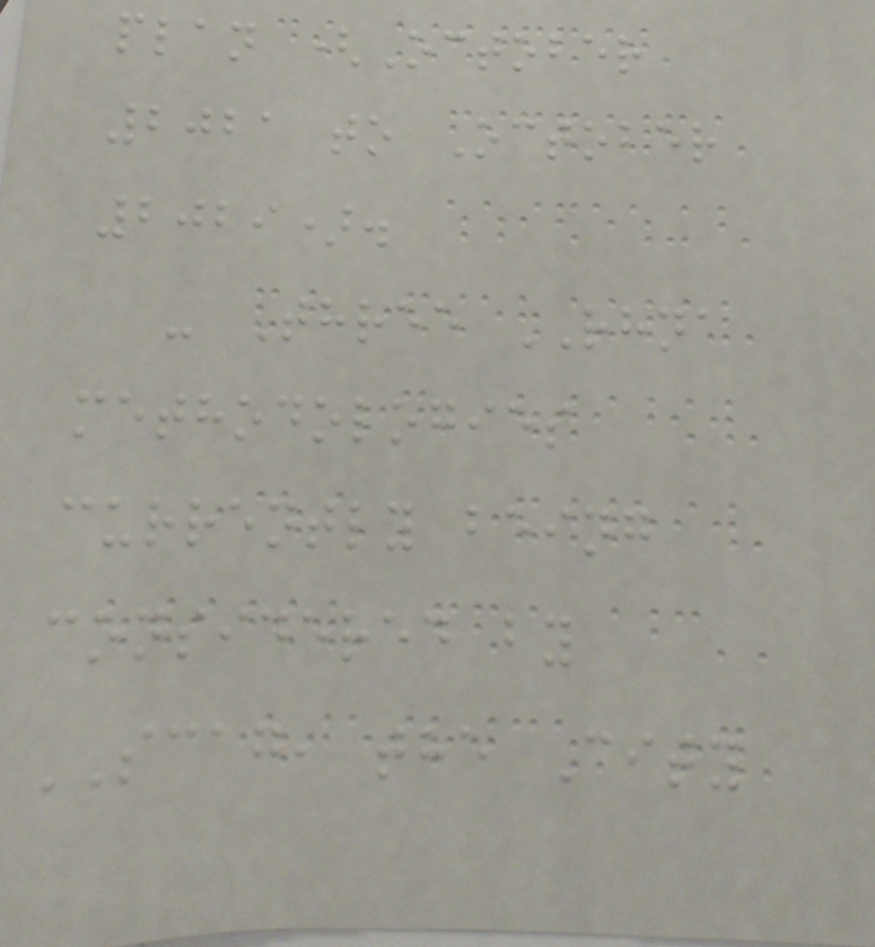plan (October
2021 to October
2029).
- Three RHNA
methodologies
currently being
considered by
SCAG, the City
